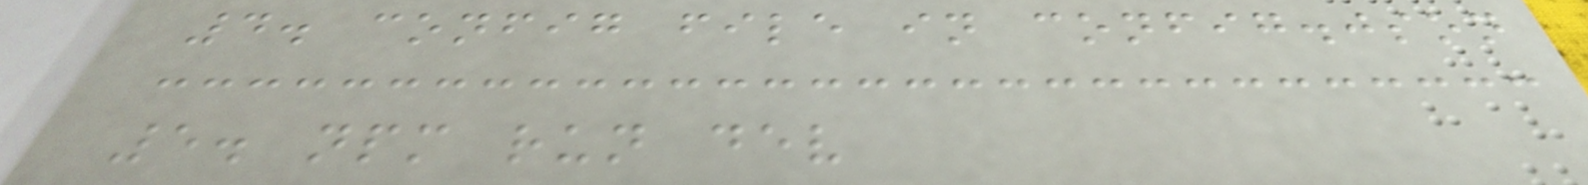4. config file in config.json
5. npm run dev
